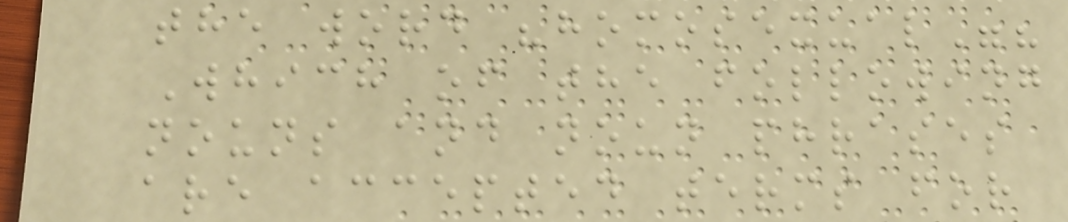the word "homosexual"?
Which of the following
nouns and noun phrases
are accepted terms for
